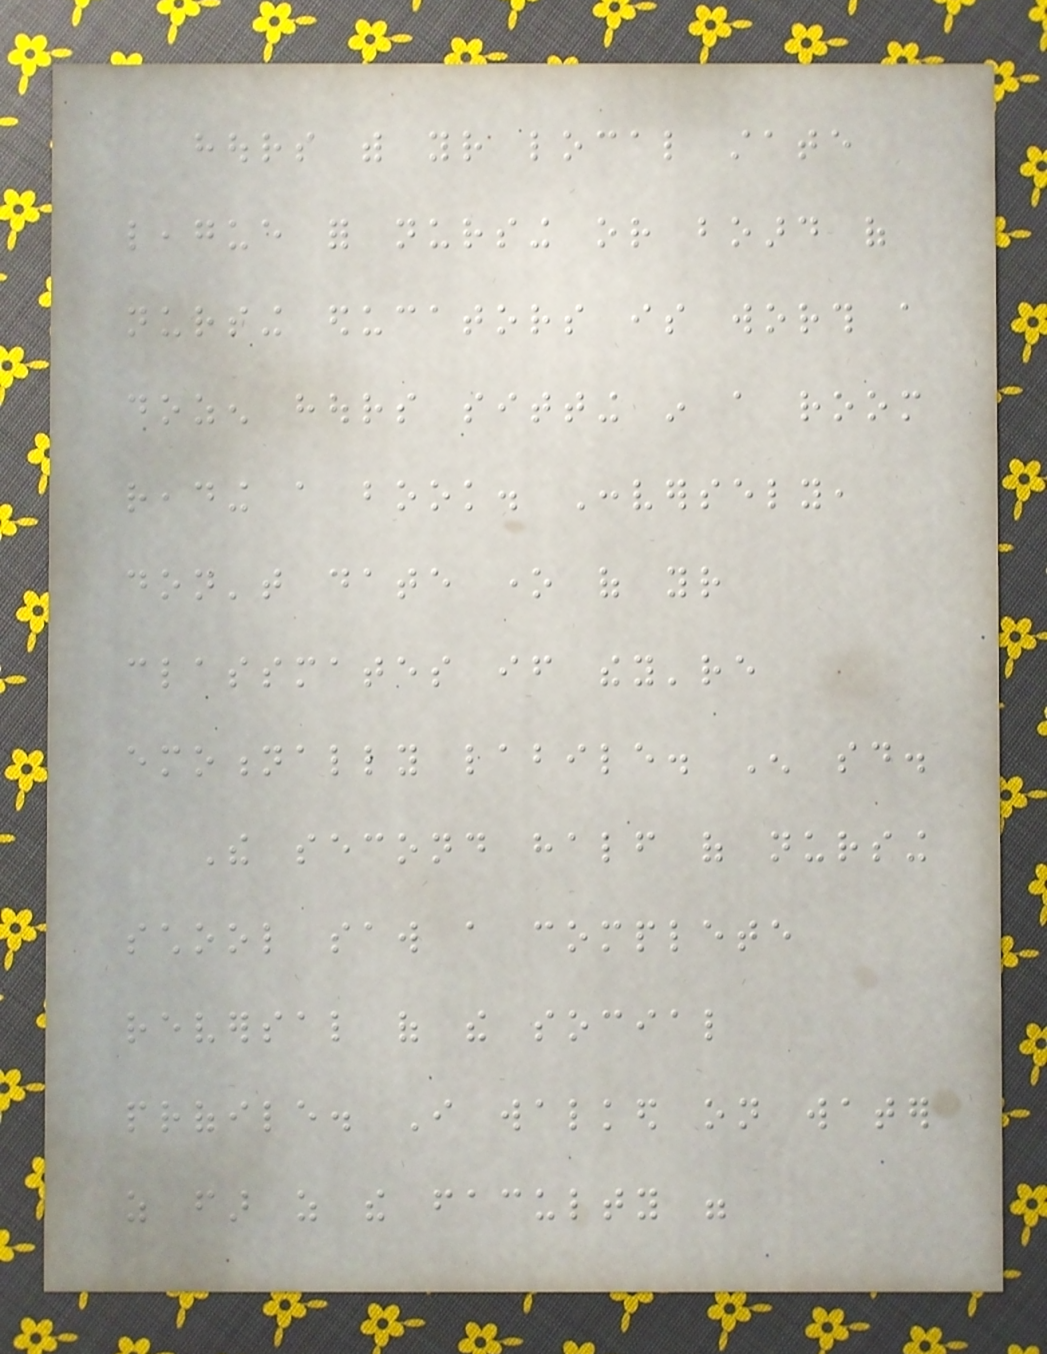hours with your local state
league for nursing or board of
nursing educators is worth a
dozen hours sitting in a room
reading a book. Conversely,
don't date one of your
classmates if they're
emotionally labile. Enough said.
The second half of nursing
school saw a complete
reversal of the social
profile. I walked on water
as far as the faculty were
